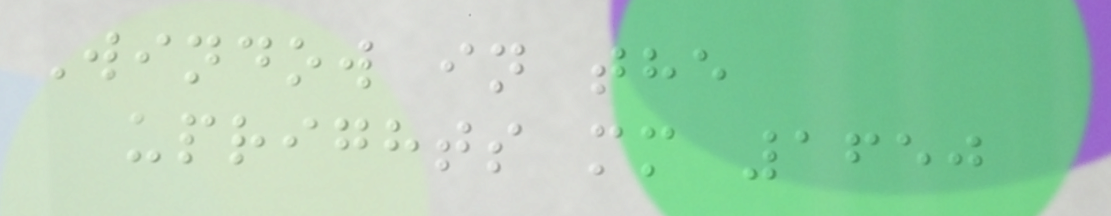Window in the
uprights mm 1650
